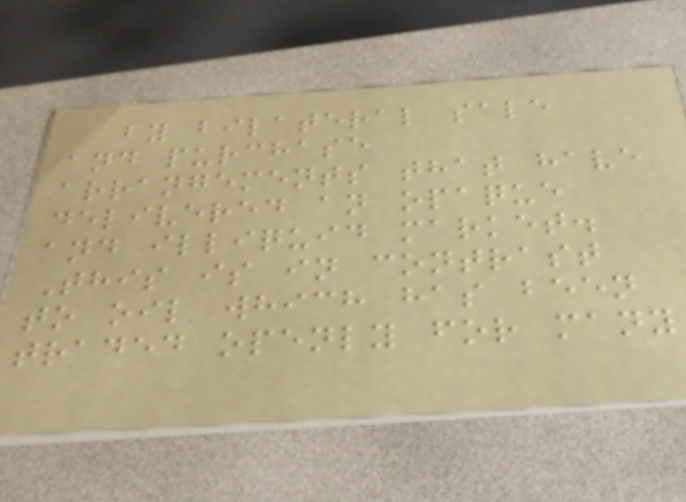by bilateral sale
and purchase
arrangements that have
delivered an opaque
and illiquid market.
This is in contrast
to oil which has been
traded openly for many
